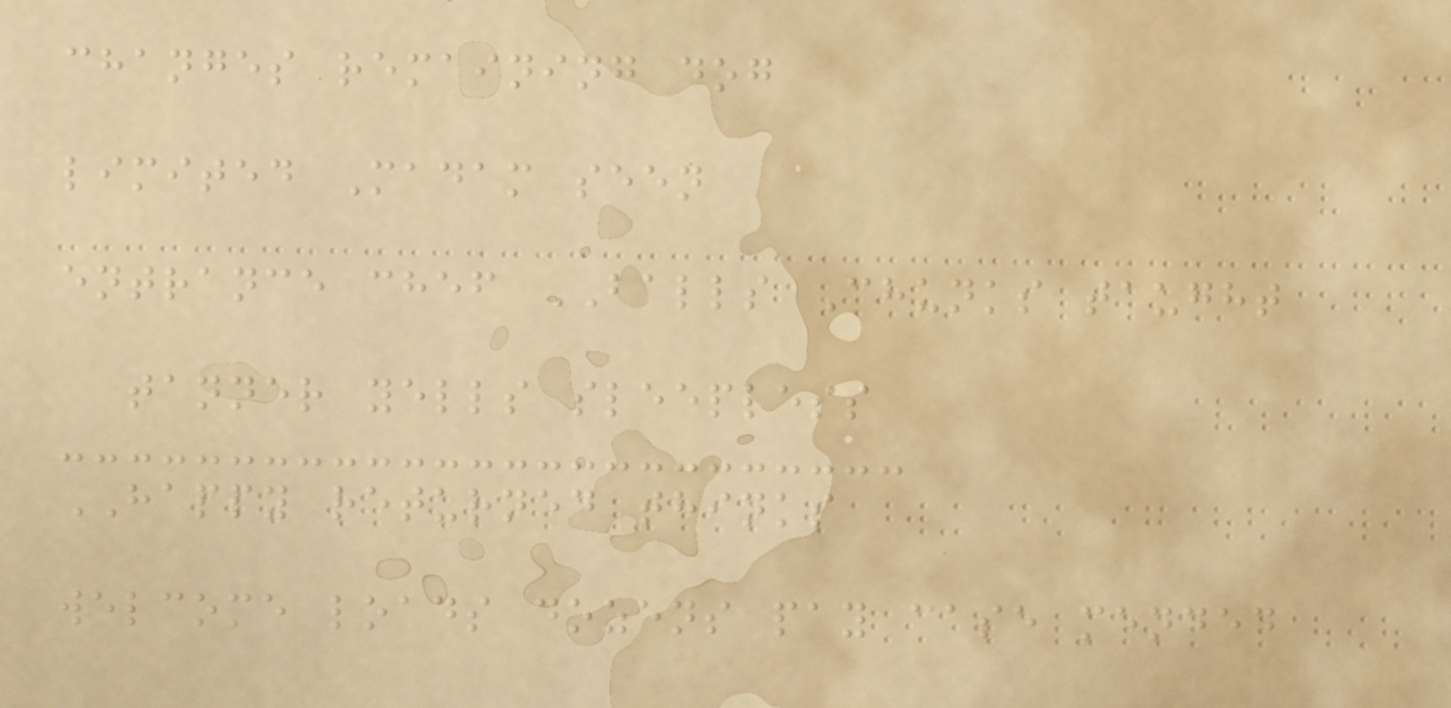changes remaining dog
limited Madam seen
entrance chef BALLS Chunks taught
tanner yells sleepless
HAPPY returned thinks
welcome loads dozens pay case mended
